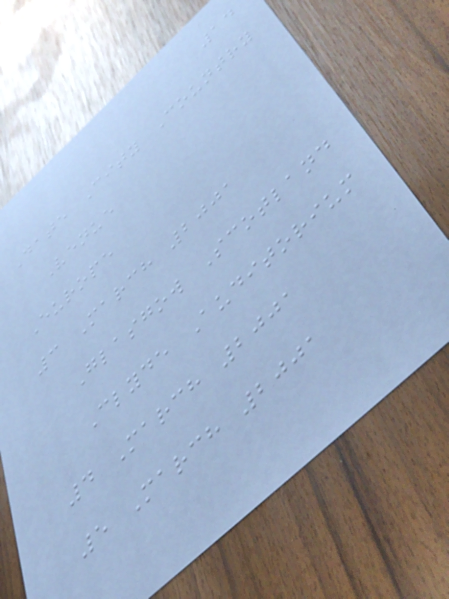14
Date City Country
Venue
Europe
3 March 2001
Glasgow Scotland
Clyde Auditorium
4 March 2001
5 March 2001
